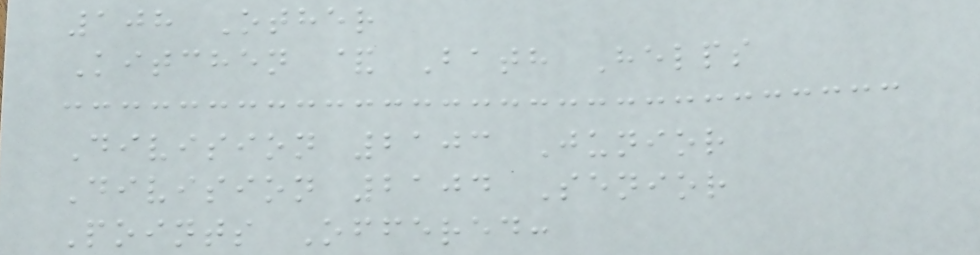108 Other
Kitchen & Bath Helps
Division 2103 Junior
Division 2104 Senior
Points Offered:
